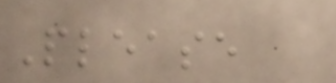Please
